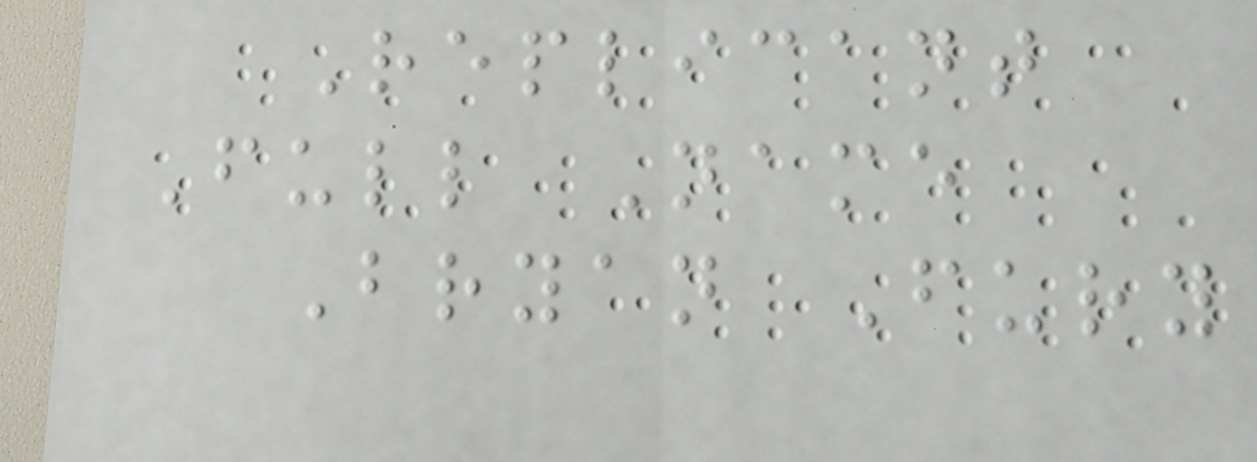Replicant
Full Name
Bryan Fury
